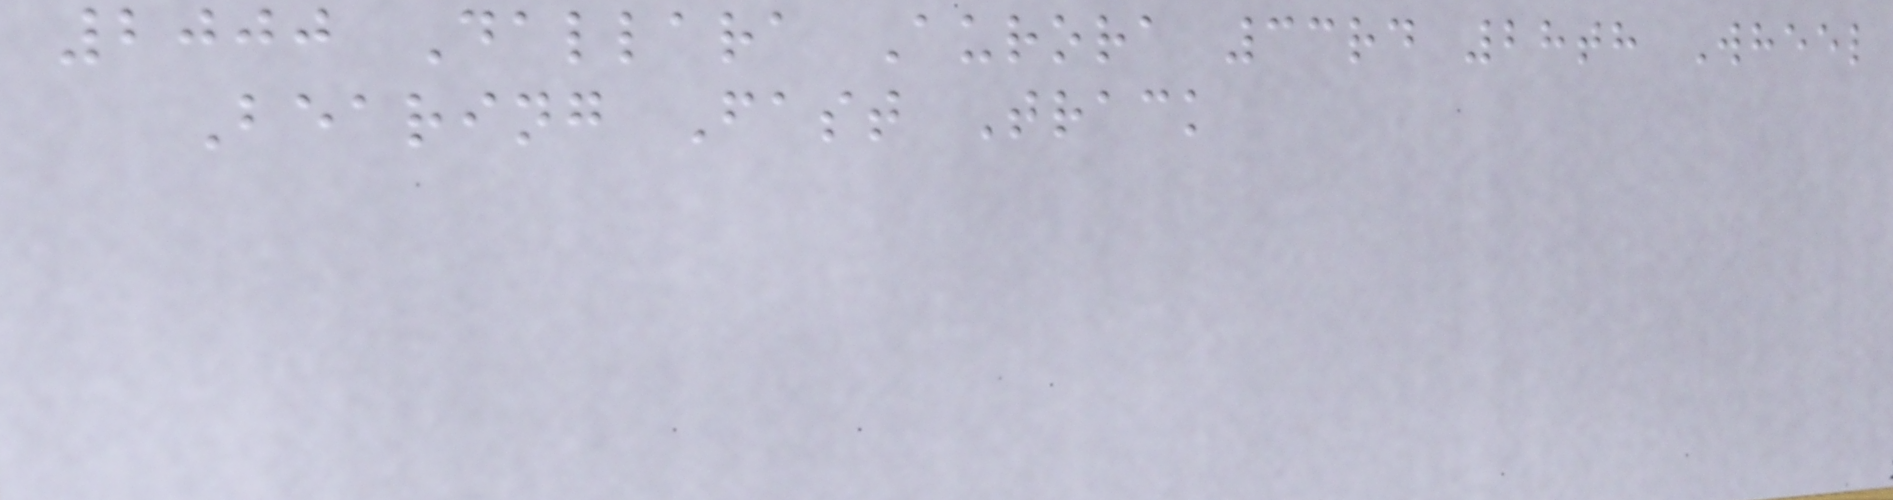2000 Dallara Aurora 33rd 28th Wheel
Bearing Fast Track
